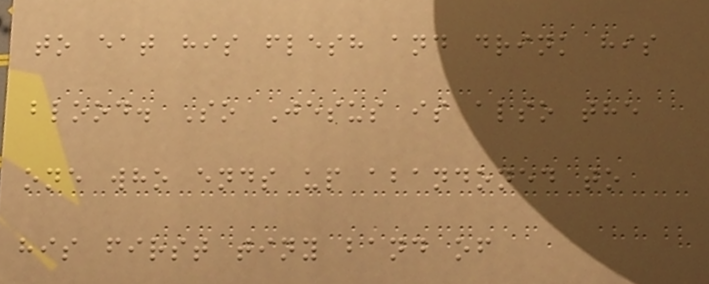to eat his flesh and drink his
blood. So Jesus is also the
one who ends up abandoned to
his first tiny band of
